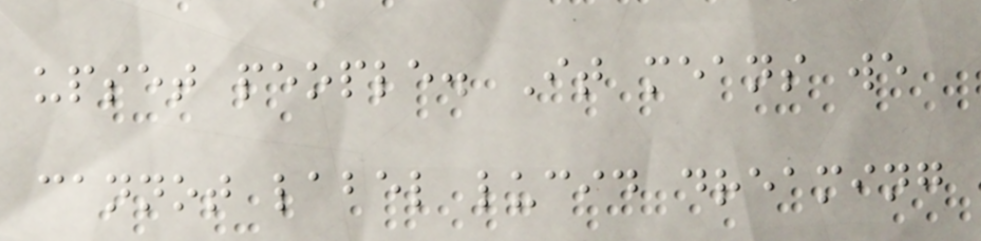upset people. It means we
cannot label lucid dreaming
